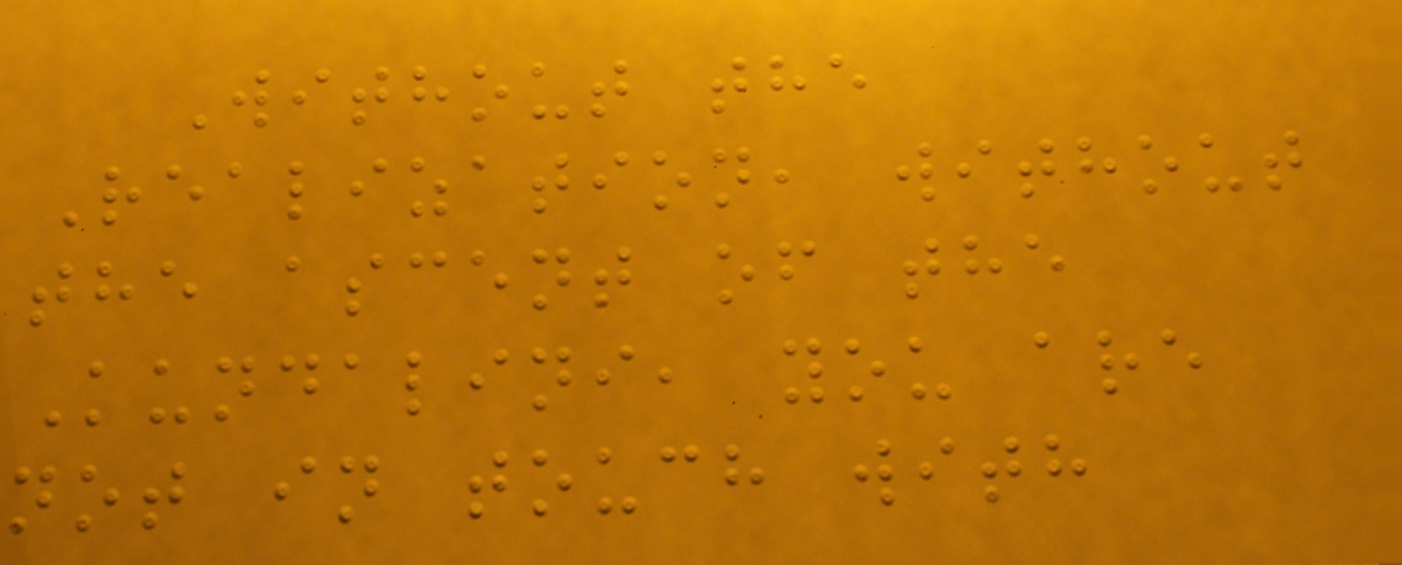Without the
Realization, without
the ascent of the
Kundalini, you are
not in touch with
